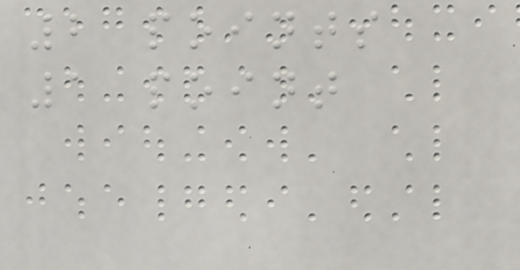2 points
1 point
